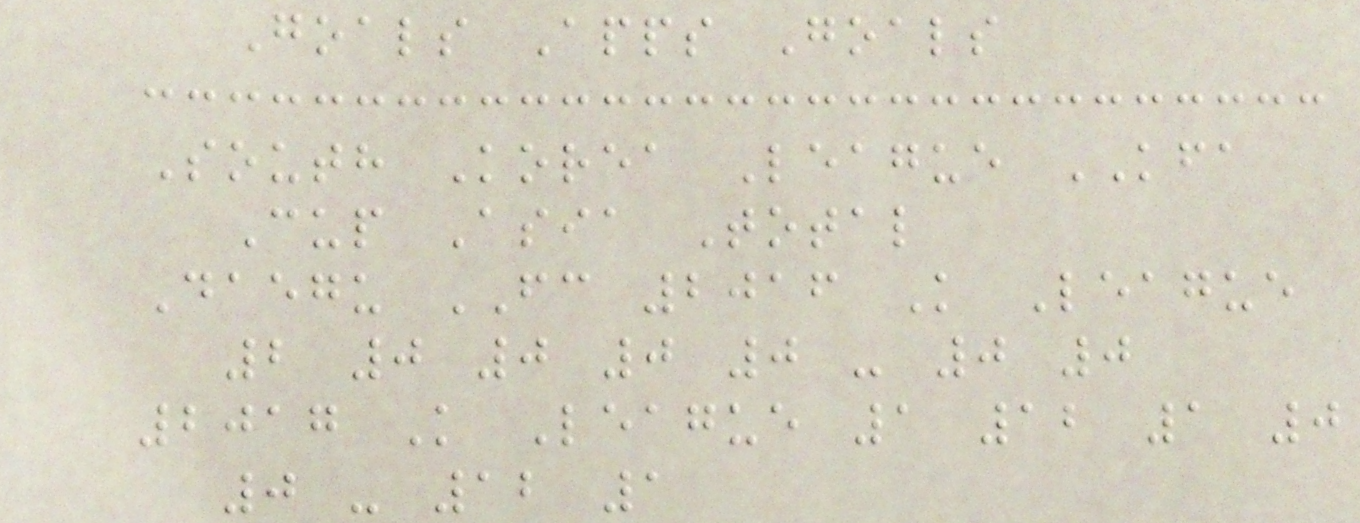Goals Apps Goals
South Korea League KFA
Cup Asia Total
Daegu FC 2016 K League
2 0 0 0 0 - 0 0
2017 K League 1 12 1 0
0 - 12 1
